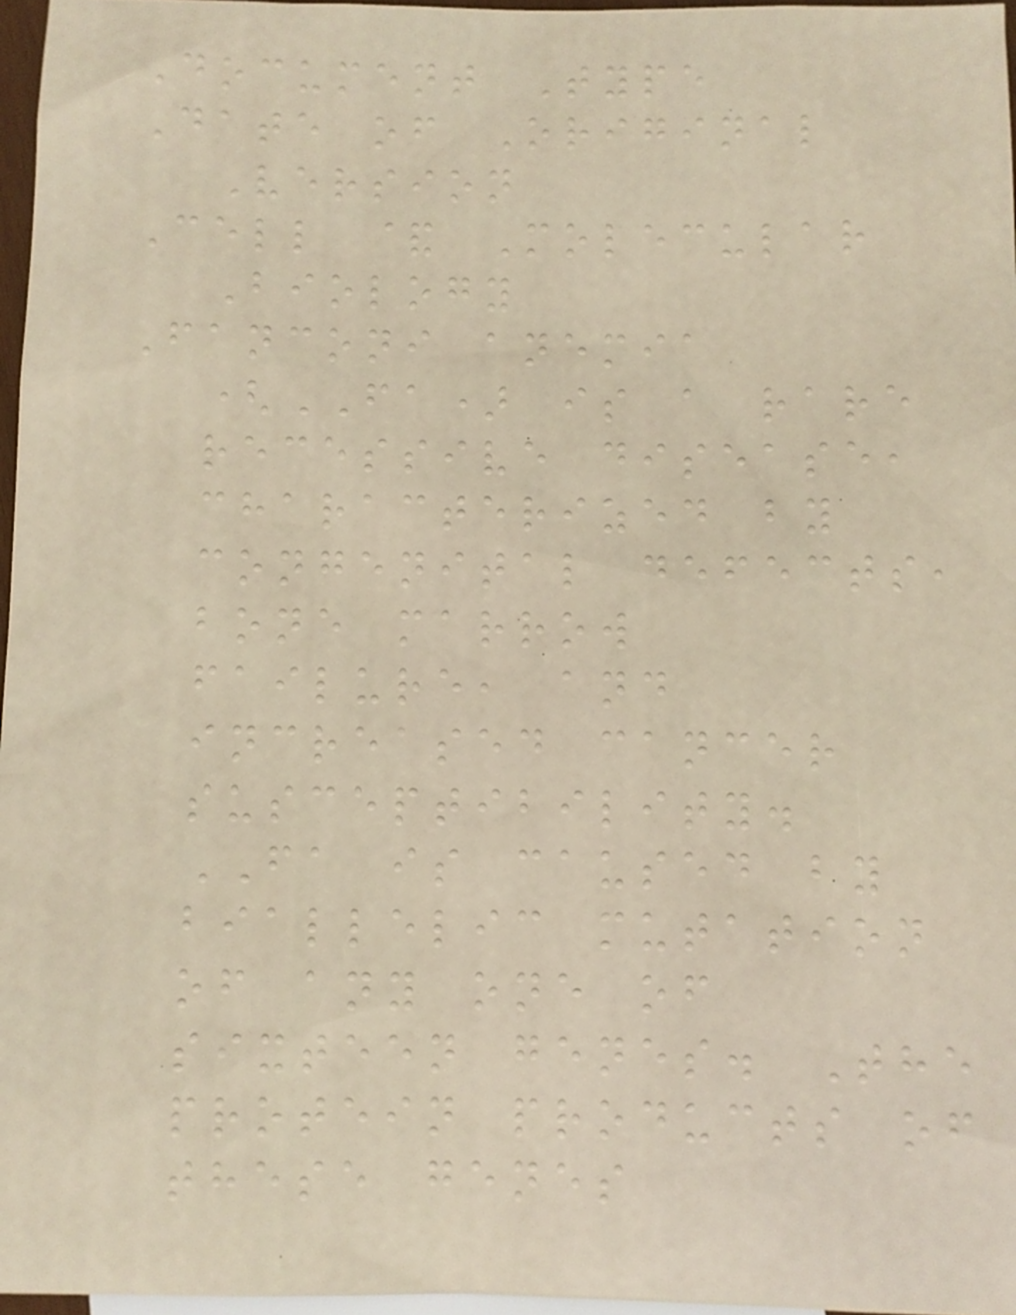Document Type
Date of Original
Version
Cell & Molecular
Biology
Fanconi anemia
(FA) is a rare
recessive disease,
characterized by
congenital defects,
bone marrow
failure, and
increased cancer
susceptibility.
FA is caused by
biallelic mutation
of any one of
sixteen genes. The
protein products of
these genes
